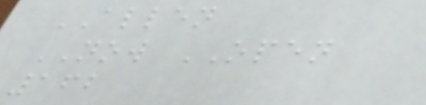ALLEN
NOW OPEN
162
